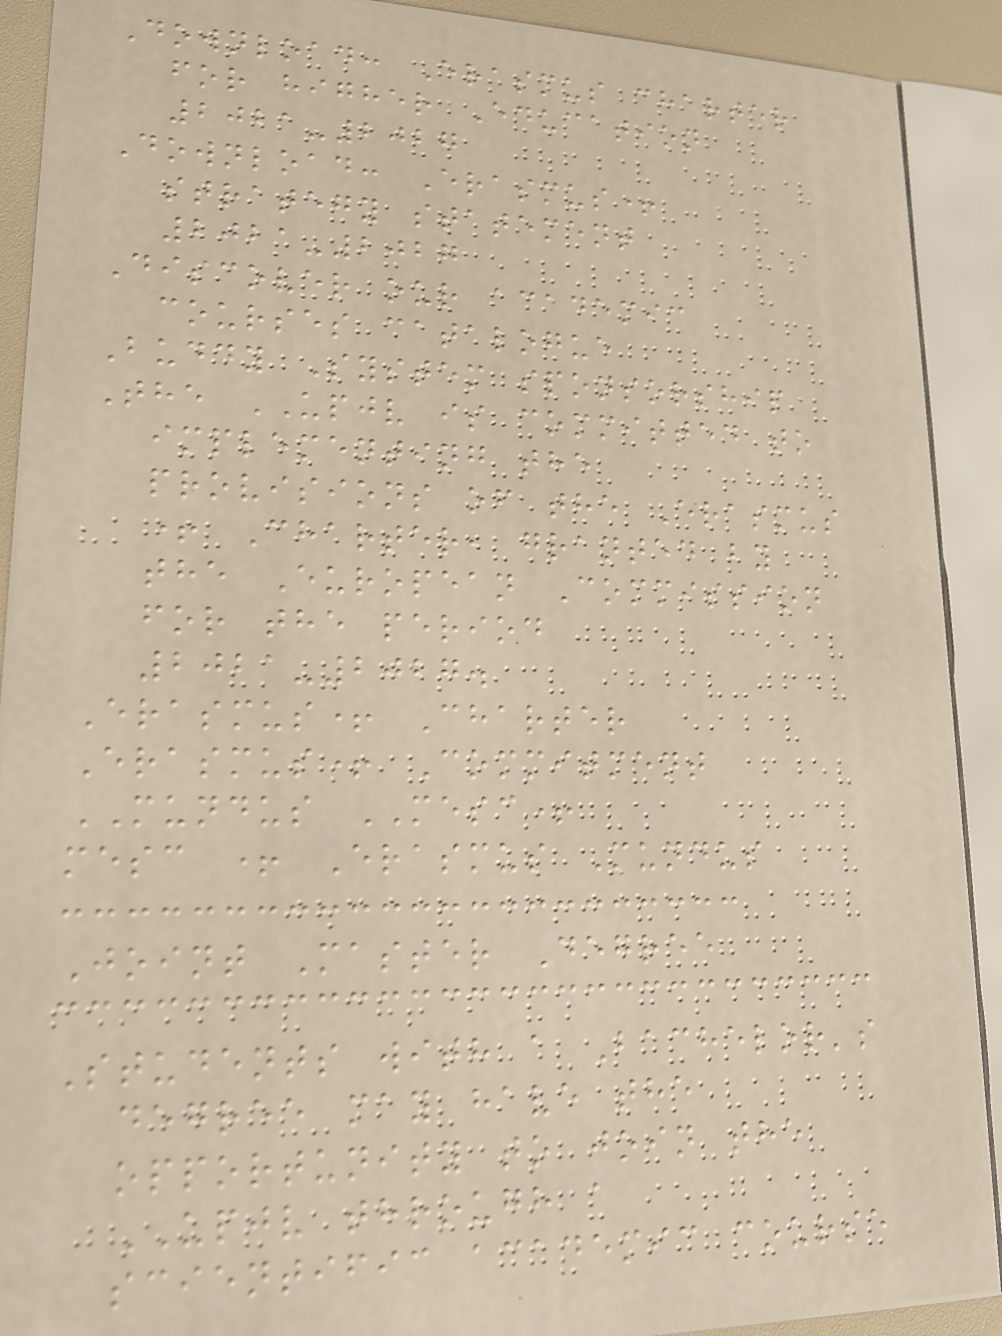Download: Erasmus charter
for higher Education
2021-2027
Download: Erasmus+
strategy statement
2021-2027
Discover our academic
courses catalogue
Buddy System sponsorship
The UPJV is committed to
implementing the
provisions of the Erasmus
+ Charter, granted by
the European Commission
for the period
2021-2027.
Erasmus+ Charter
Erasmus+ Commitment
MUNDUS MESC+
mesc + Erasmus Mundus
Joint Master Degree
Students with a Bachelor's
degree may have the
opportunity to join the
UPJV through a
scientific academic course
